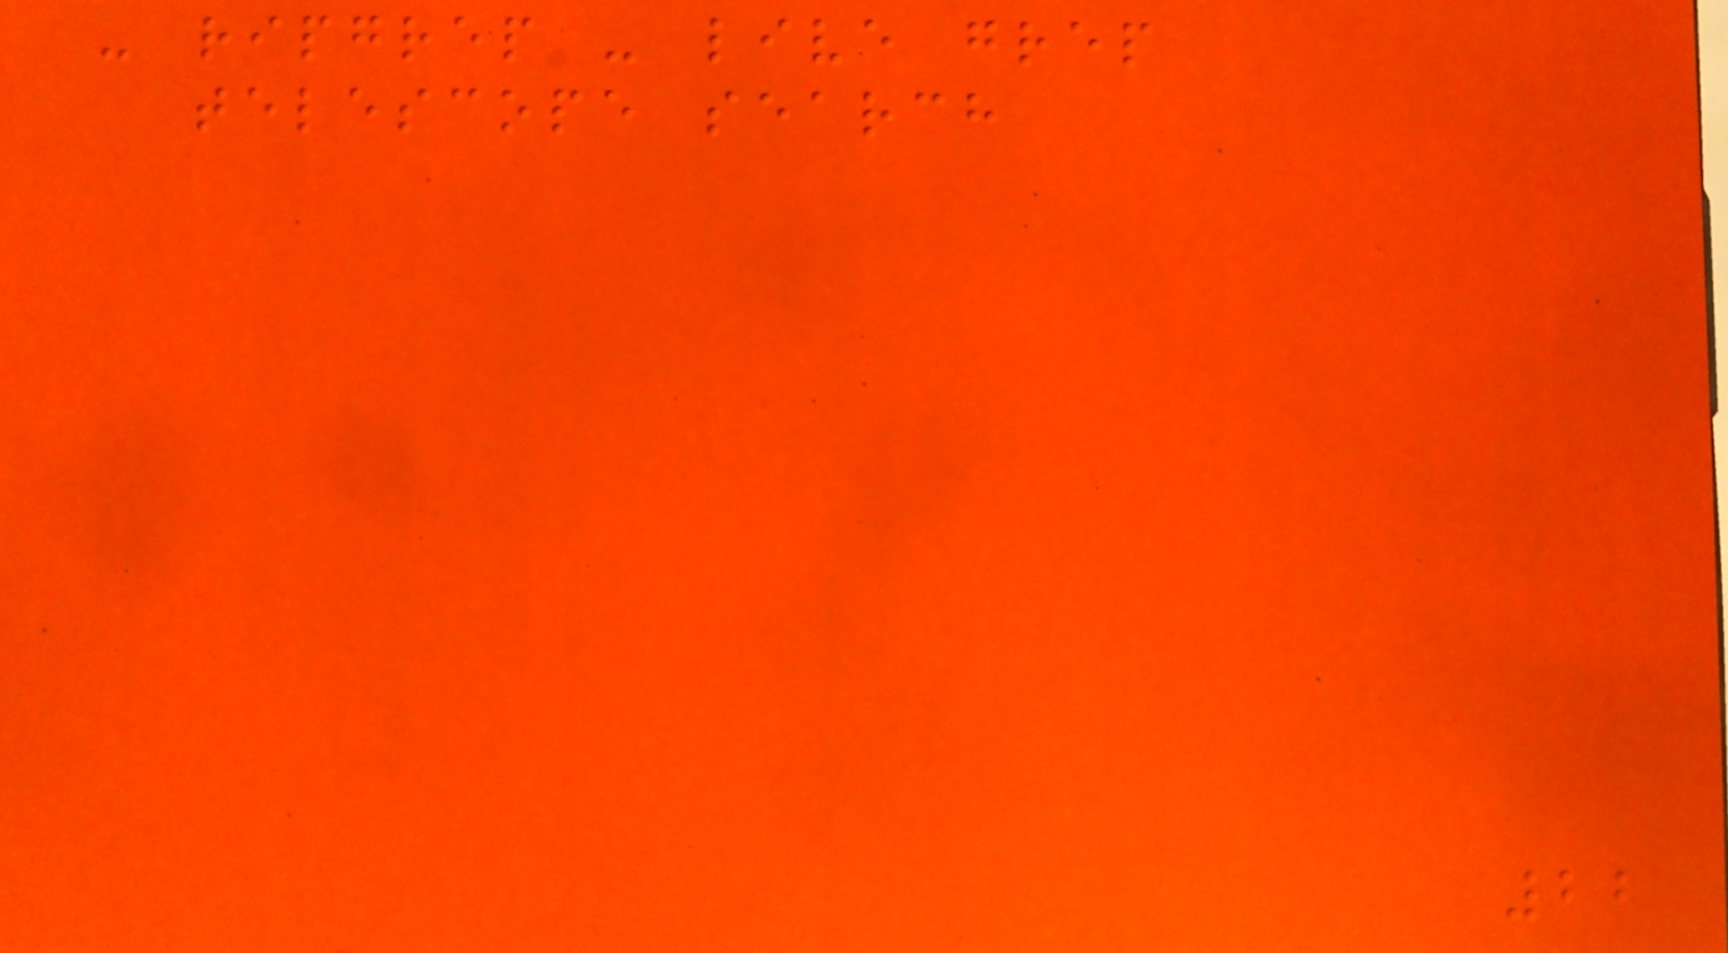- ripgrep - live grep
telescope search
22
